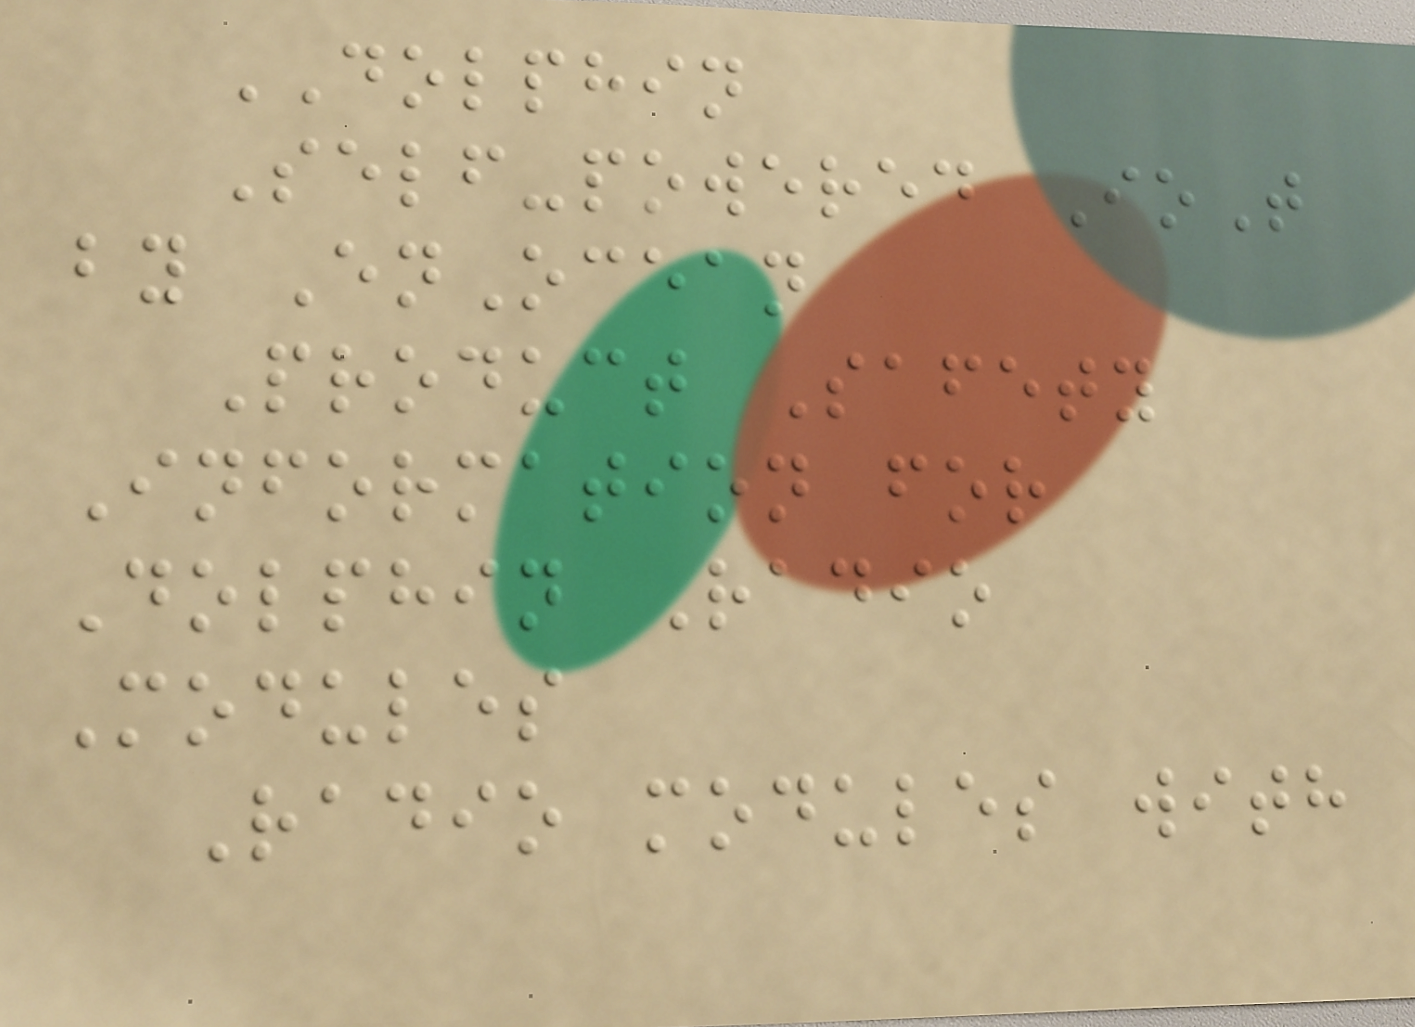DOLPHIN
Self-powered IoT
by EnOcean
Product Safety
Information for
Dolphin Radio
Modules
Radio modules with
